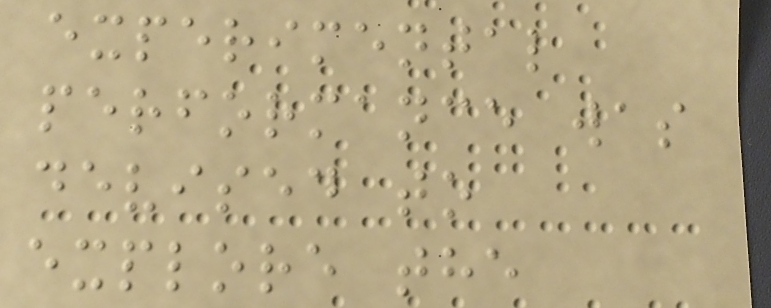experimental
performance was
devised to
explore the
